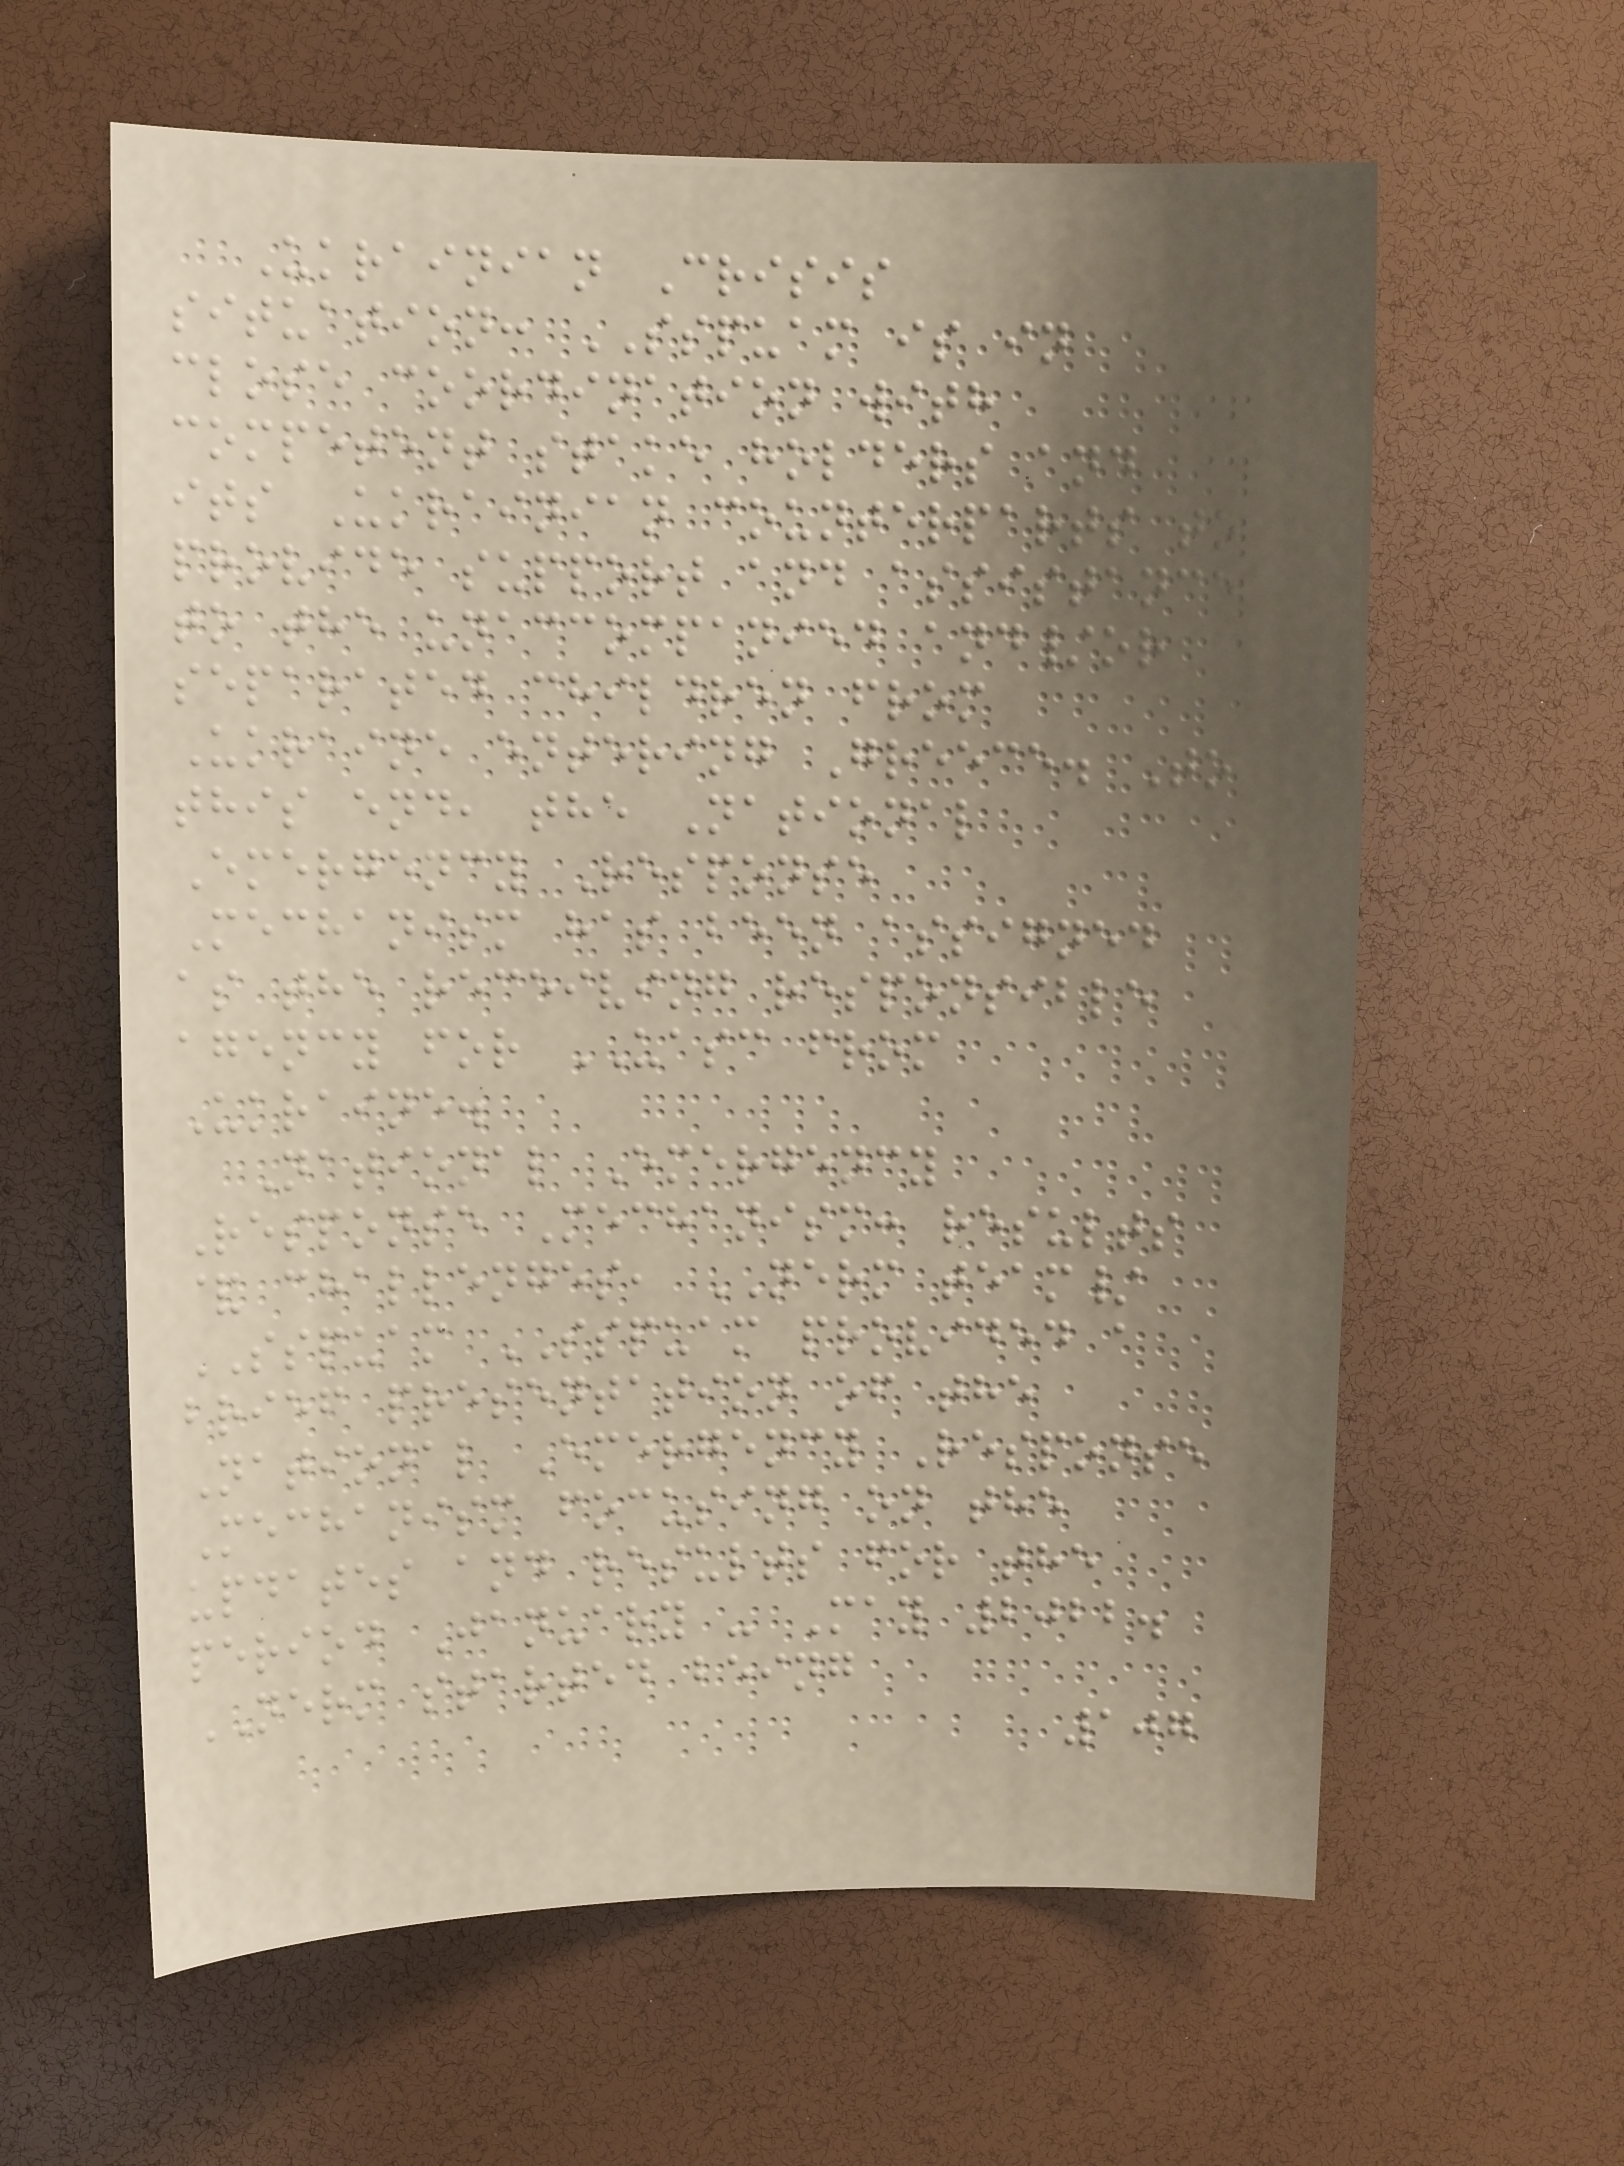Ukrainian Crisis
situation: SSPUAM is in
close coordination with
competent stake holders and
its Ukrainian counterparts to
provide support and assistance
to the unaccompanied and/or
separated children from
Ukraine entering Greece. To
this end, the National
Emergency Response
Mechanism has been assigned
as the receiving responsible
agency for UASC from
Ukraine.
National Emergency
Response Mechanism: results
& challenges, NERM team/
SSPUAM SSPUAM provided a
brief presentation of the
National Emergency Response
Mechanism focusing on the
updates and results for the
period January - May 2022.
NERM started being
107
